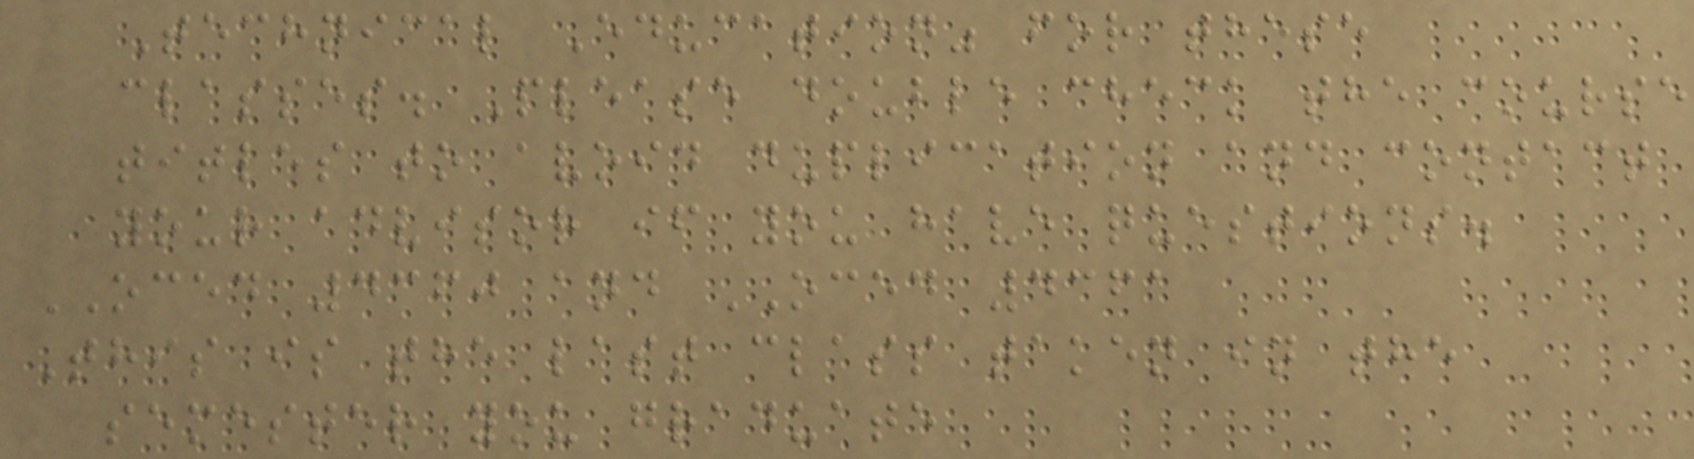Technical Education" for these
classes. Please double check the course
titles to avoid duplication and contact
your advisor if you have questions.
OCED 4360 and OCED 4361
This is the last class taken in the
semester you graduate
